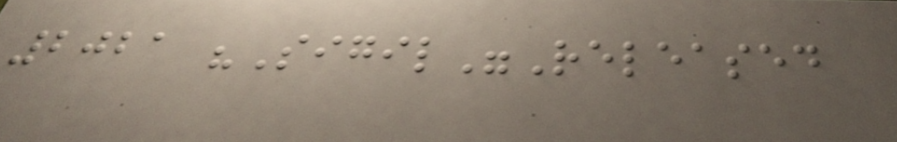2021 "Sigil"Released
